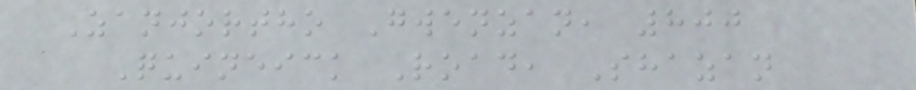Zanjortho Gwenzan, 800
Quineick Road, Shazan
